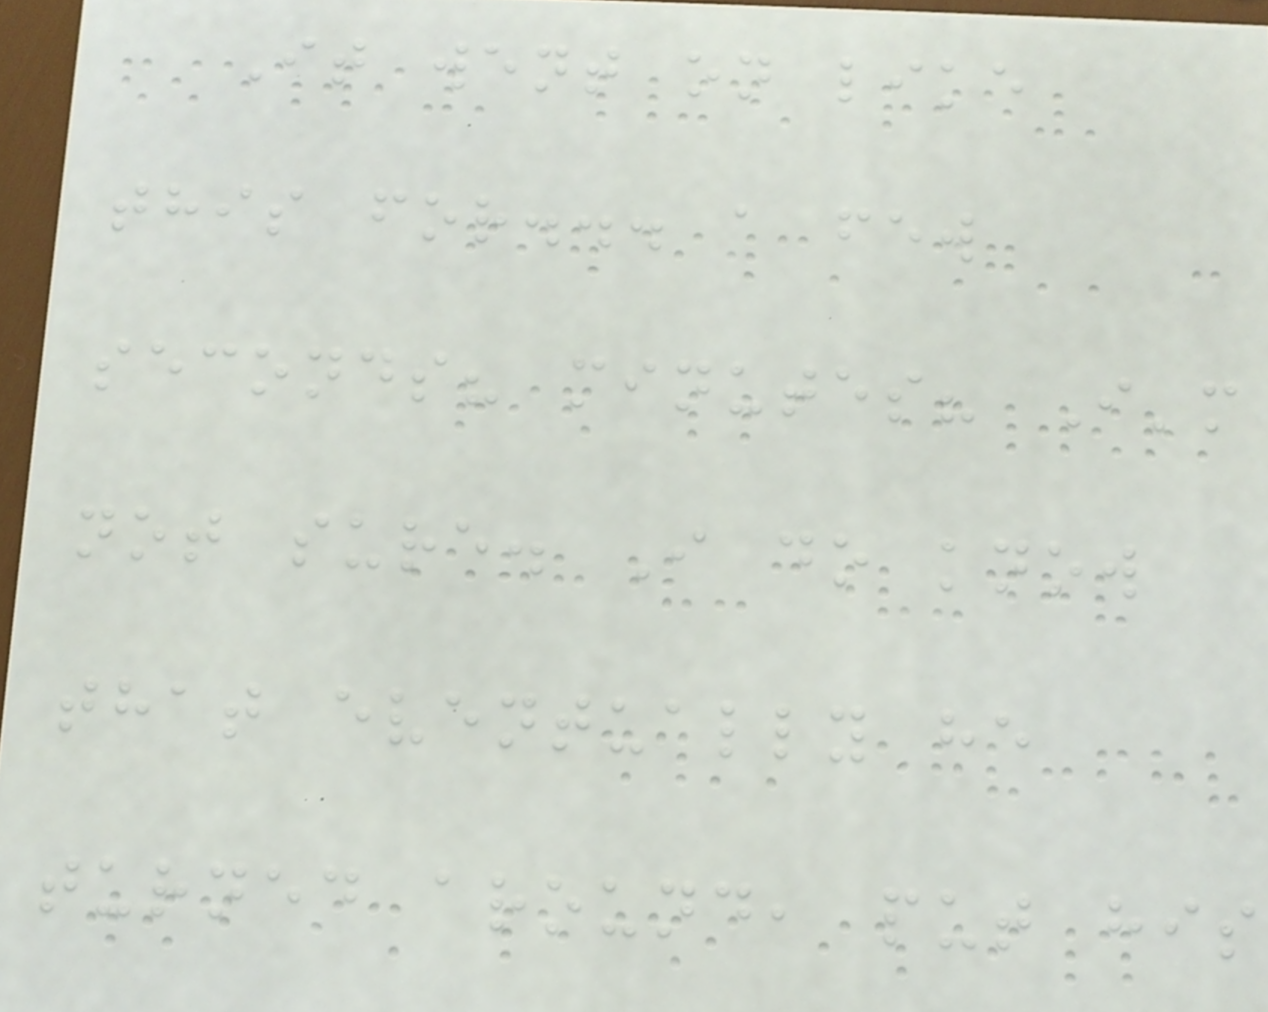It went on like
this for... a few
seconds? minutes? I'm
not sure. I do know
that eventually he
turned around, put his
